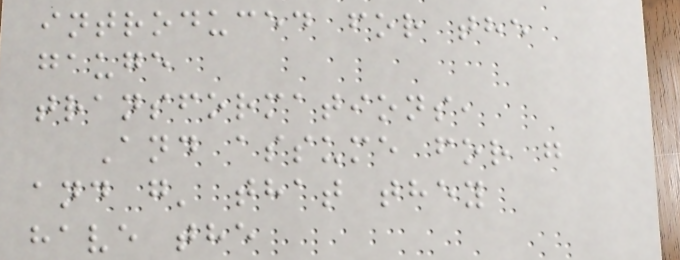introduced for the
gauge
transformations,
And assume for g
and g' that they
have the
